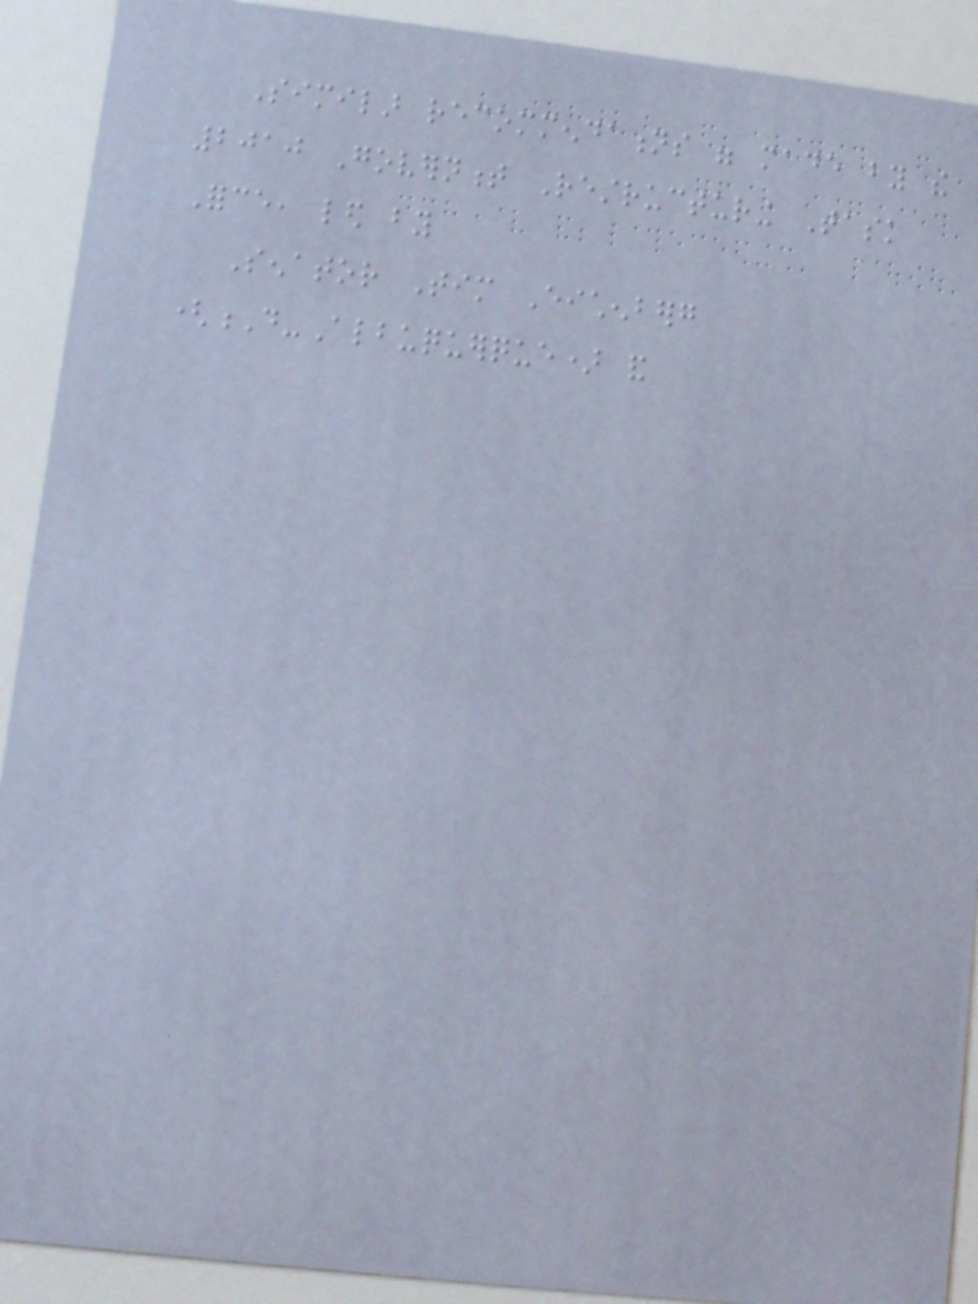Similar recommendations were made by the
2010 Government Restructuring Task
Force, led by
Senator Tim Eichenberg
(D-Albuquerque) and
